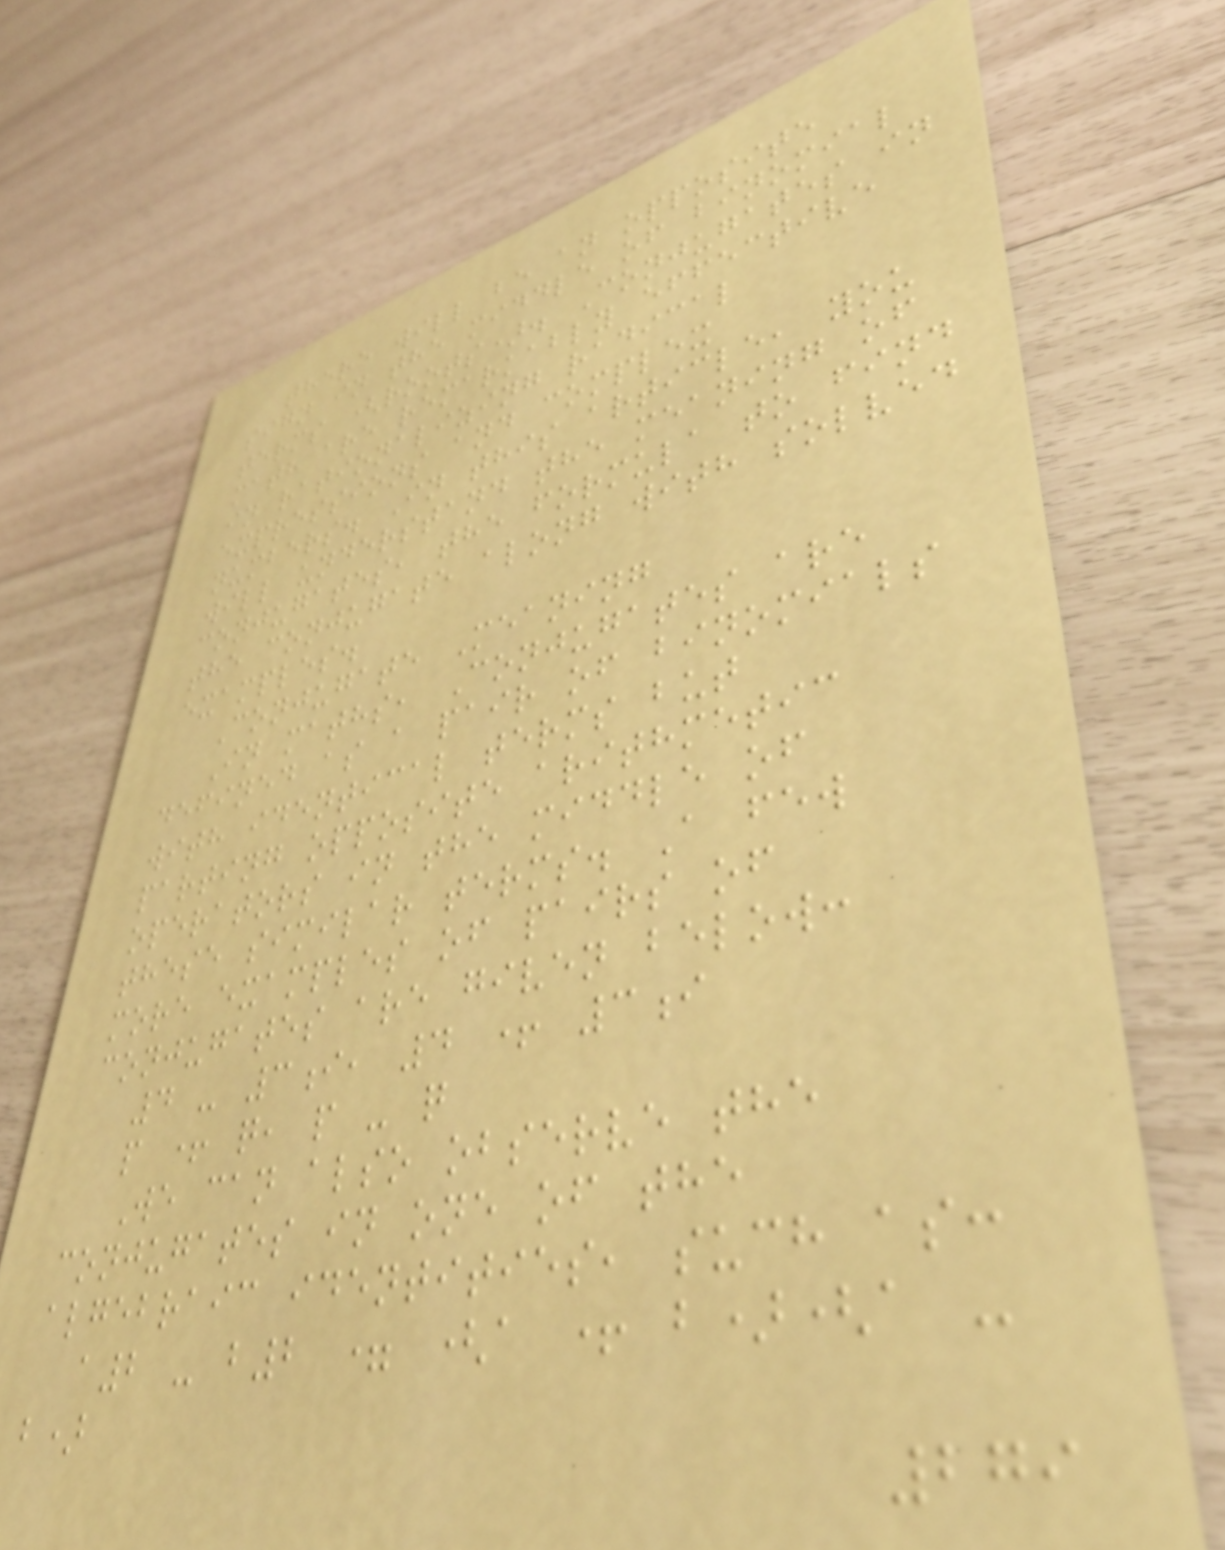there will be an opposite
sign in the middle of binomial
terms (roots). Conjugates in
math are remarkably effective
in rationalizing radical
expressions and complex
numbers. In this article, you
will understand the meaning of
conjugates, the formula to find
the conjugate along with solved
examples.
Conjugate Meaning
In maths, Conjugates are
defined as a pair of binomials
with identical terms but
parting opposite arithmetic
operators in the middle of
these similar terms. A few
more examples of pairs of
conjugates are given below:
4 - 3i, 4 + 3i
p + q, p - q
We can also observe the
conjugates in one of the
algebraic identities, such as:
a2 - b2 = (a + b)(a -
b)
279
